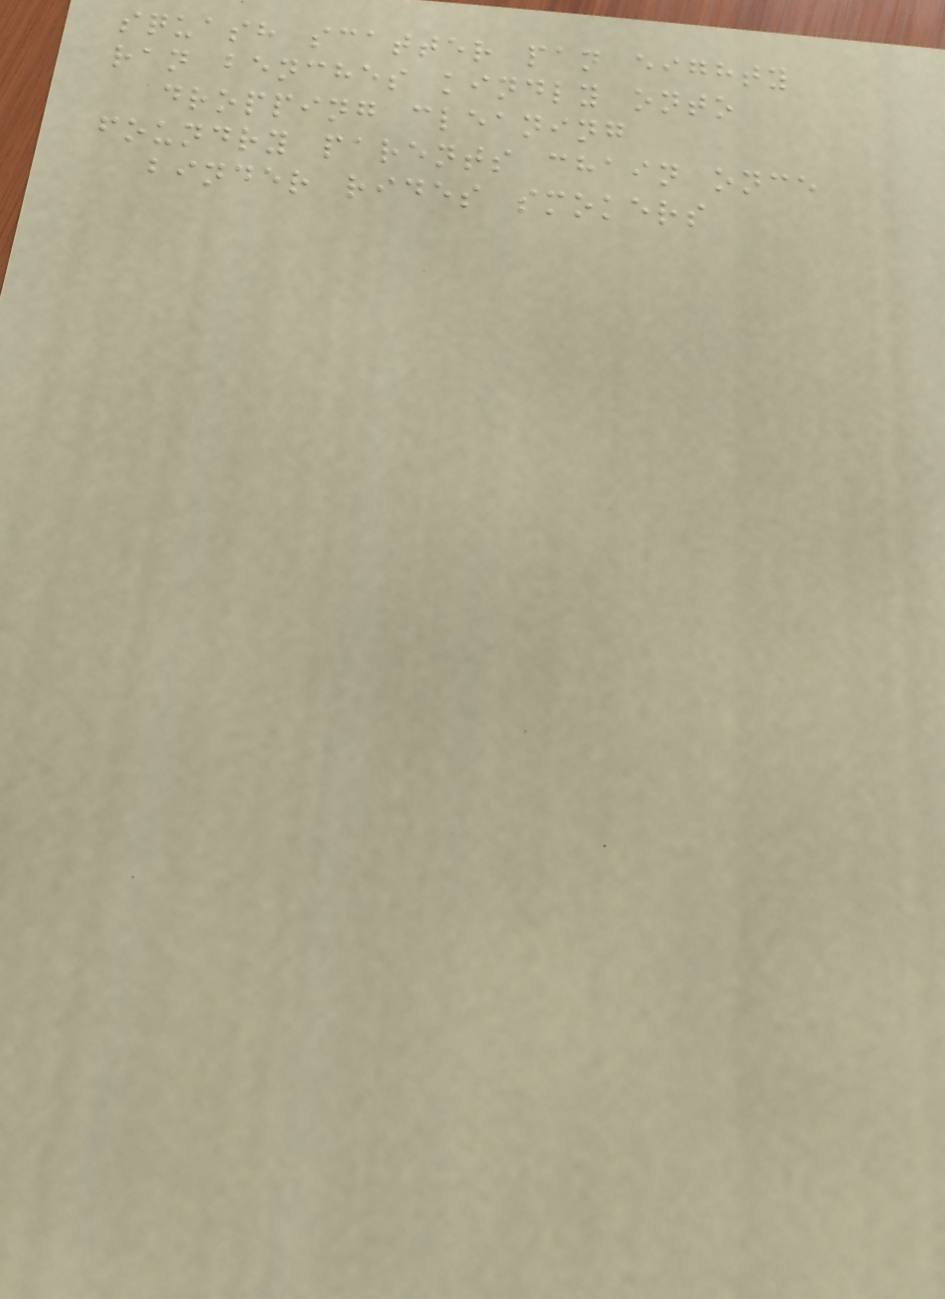squash scatter pan eighty
ran benches kindly onto
dropping cleaning
foundry parents chain once
binder rides smokers
